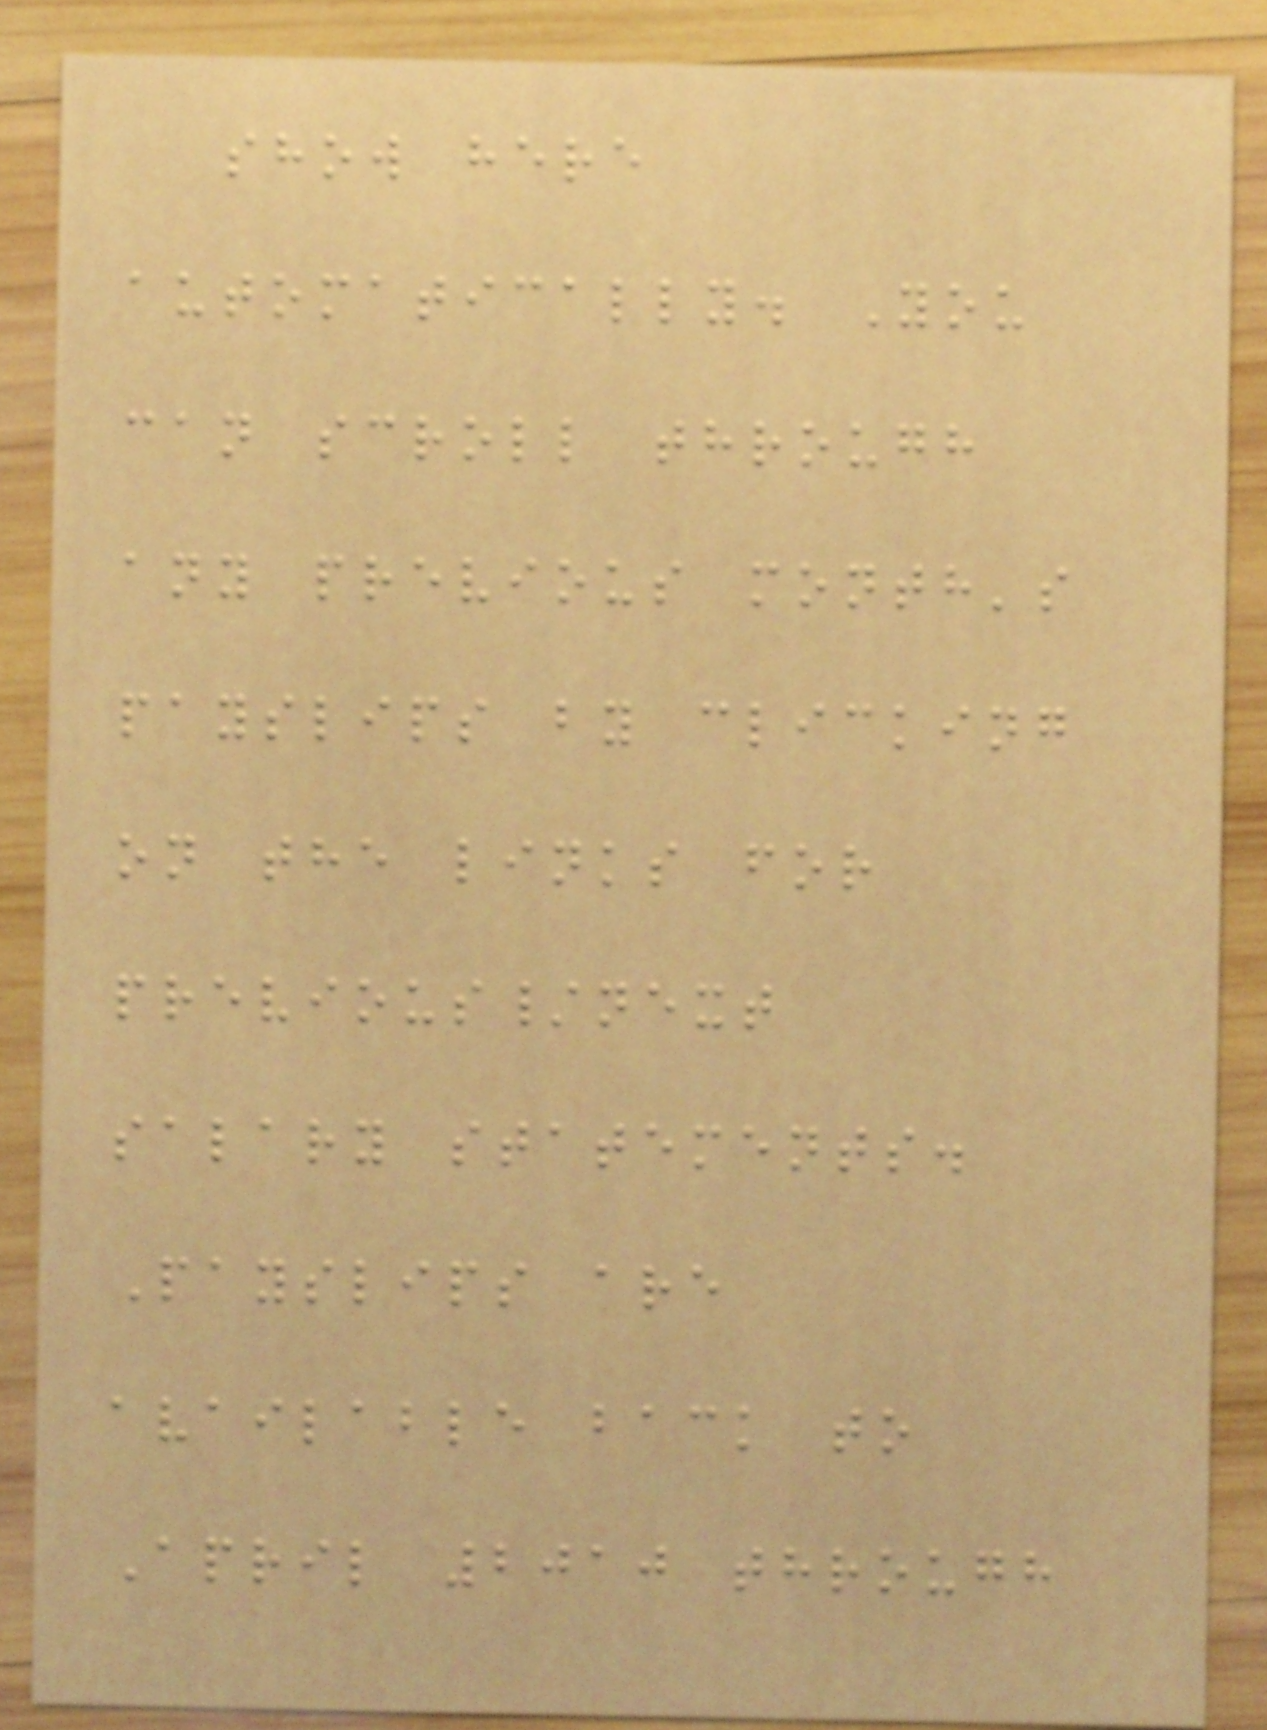show here
automatically. You
can scroll through
any previous month's
payslips by clicking
on the links for
previous/next
salary statements.
Payslips are
available back to
April 2010 through
